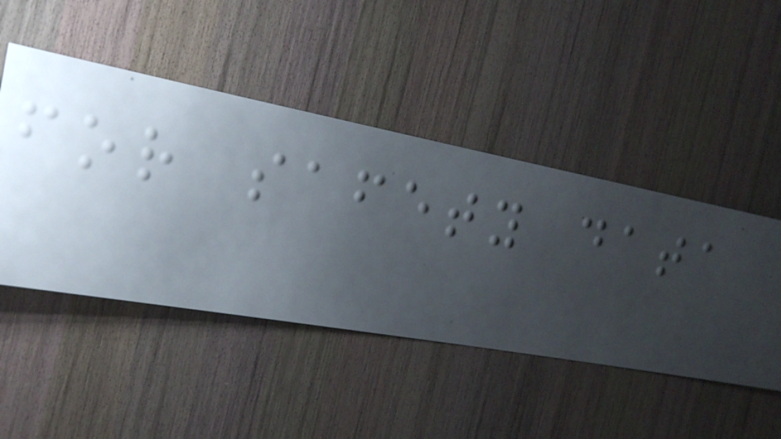for safety data
